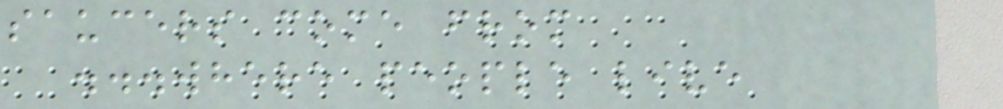saucers come from
...where people live
